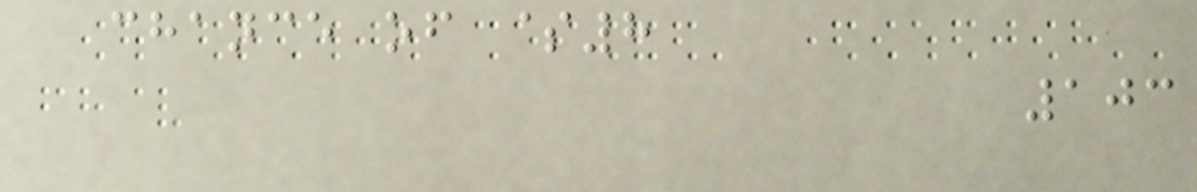chance of $8
103
